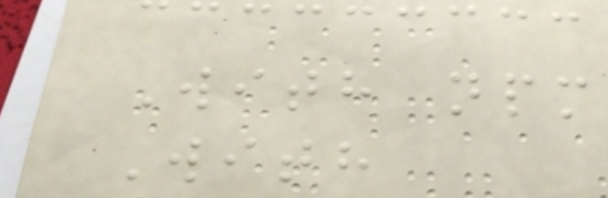With npm
With
